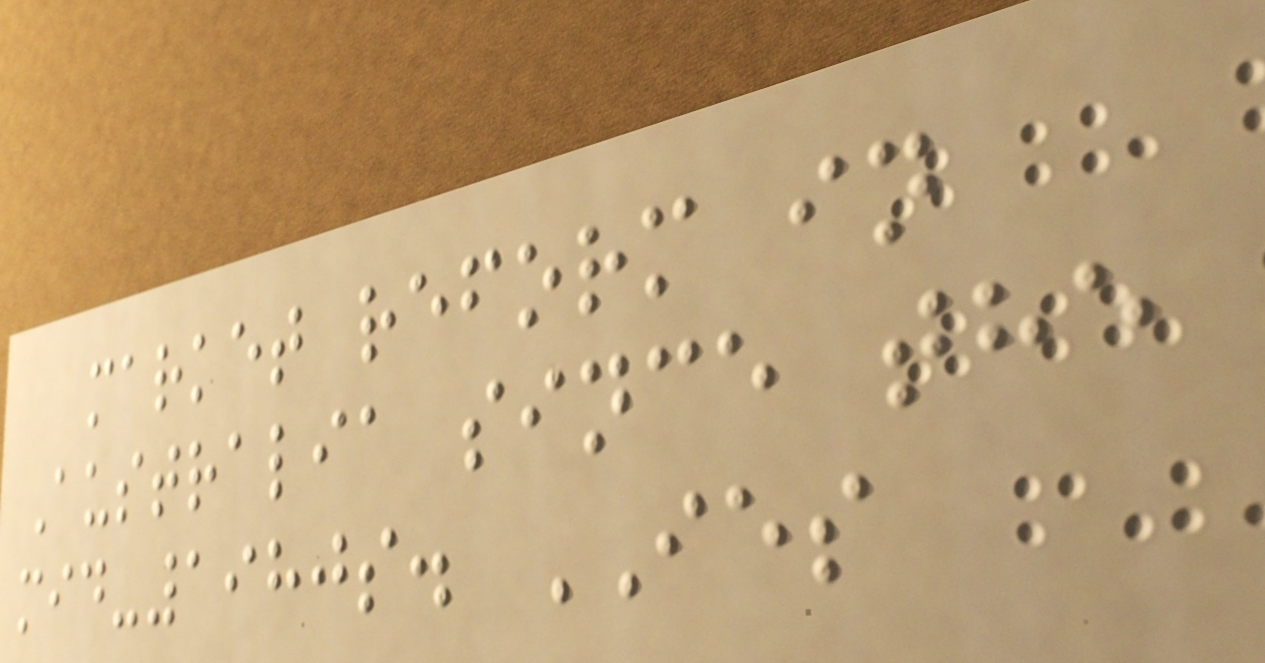market reform in
Australia since the
mid-1980s. IES
